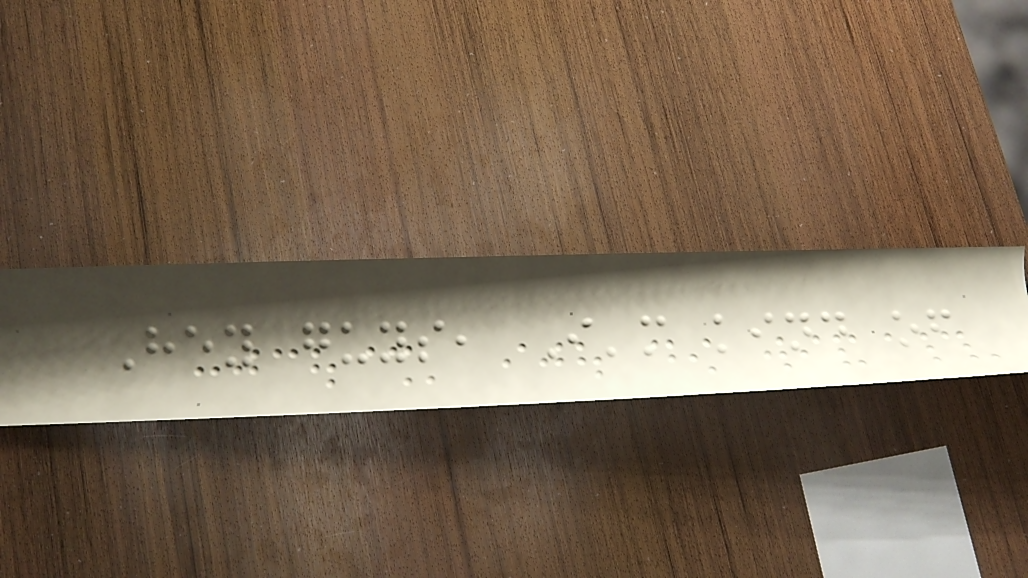Hey guys, I'm kind of
